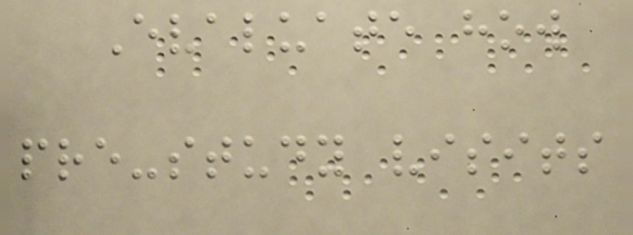Evaluate how
pre-study visits
